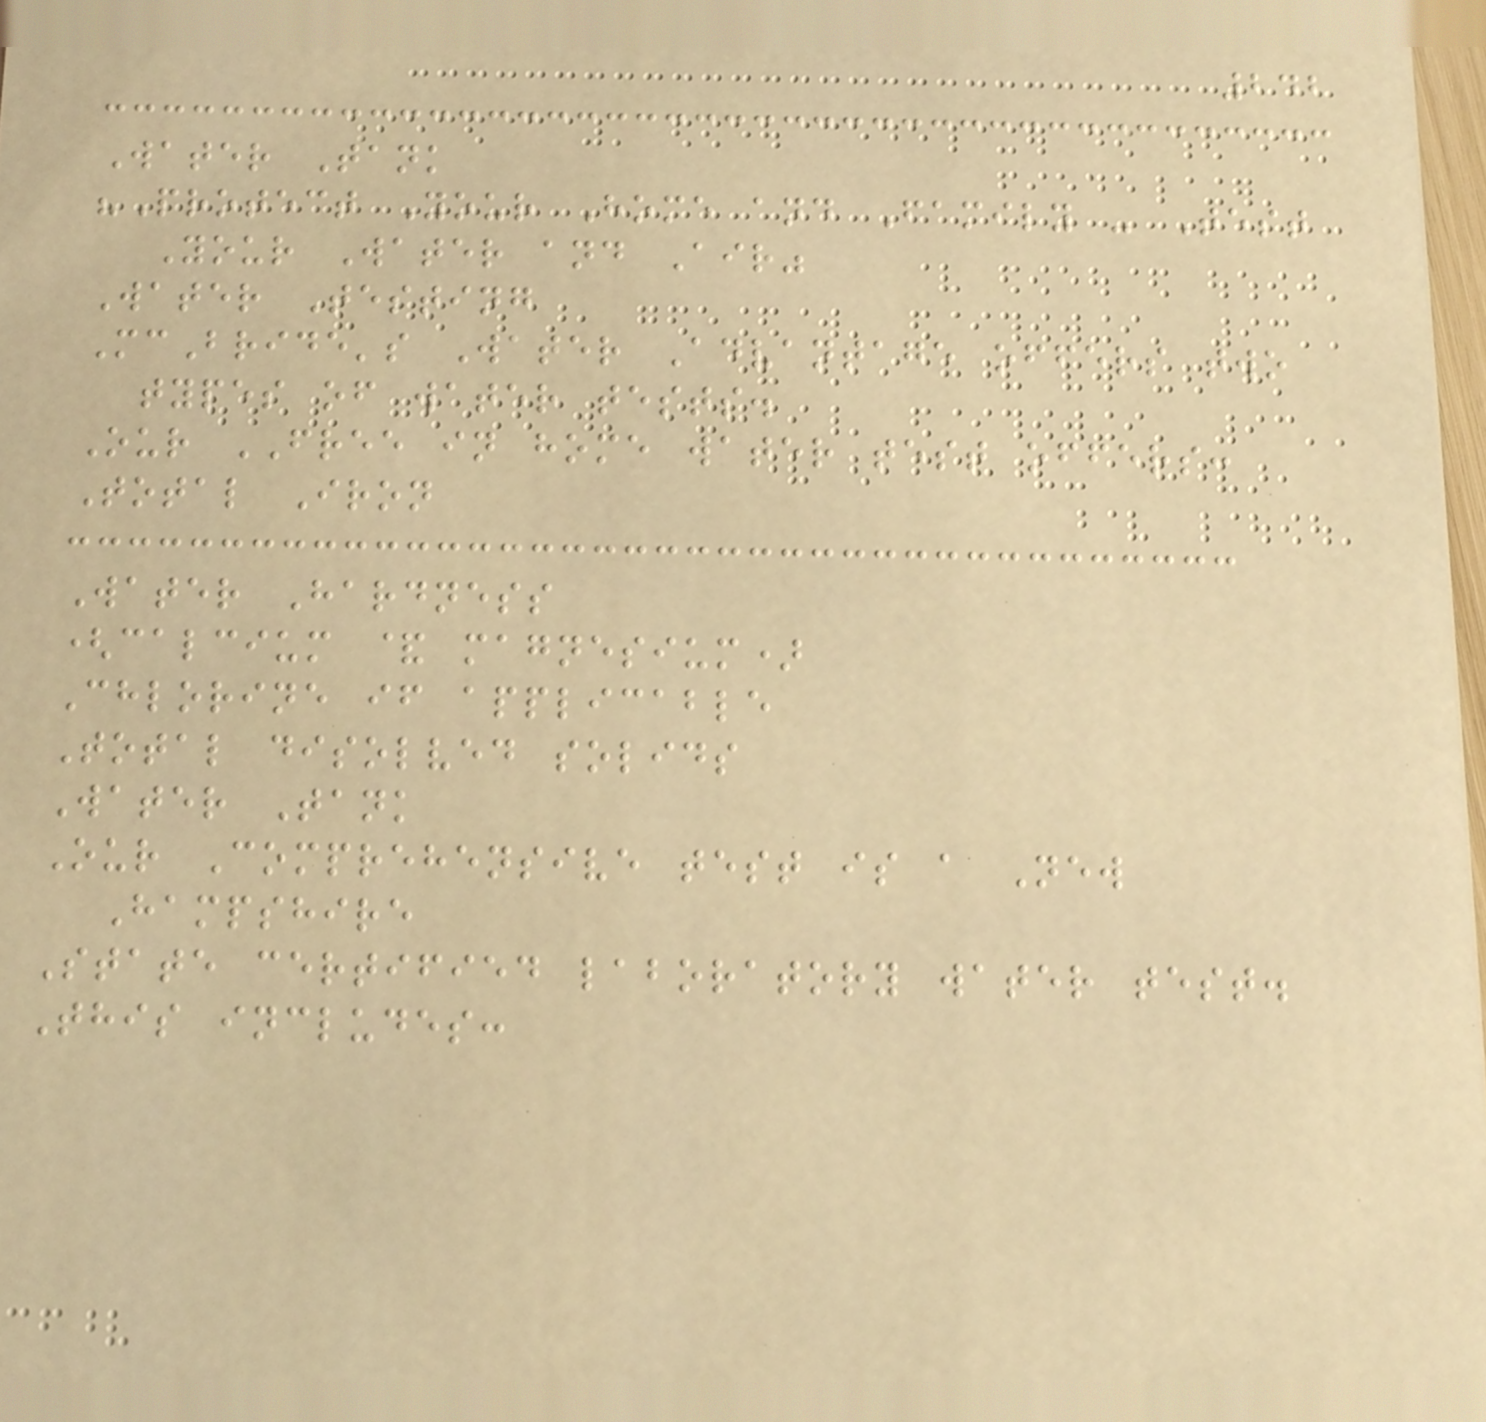242
Water Tank
"Protect Your Home and Family - Test
Your Water and Air"
Water Testing
McBride's Water Advantage offers two
types of water tests.
Our FREE in home water test offers:
Total Iron
Water Hardness
(calcium & magnesium)
Chlorine if applicable
Total disolved solids
Water Tank
Our Comprehensive test is a New
Hampshire
State certified laboratory water test.
This includes:
